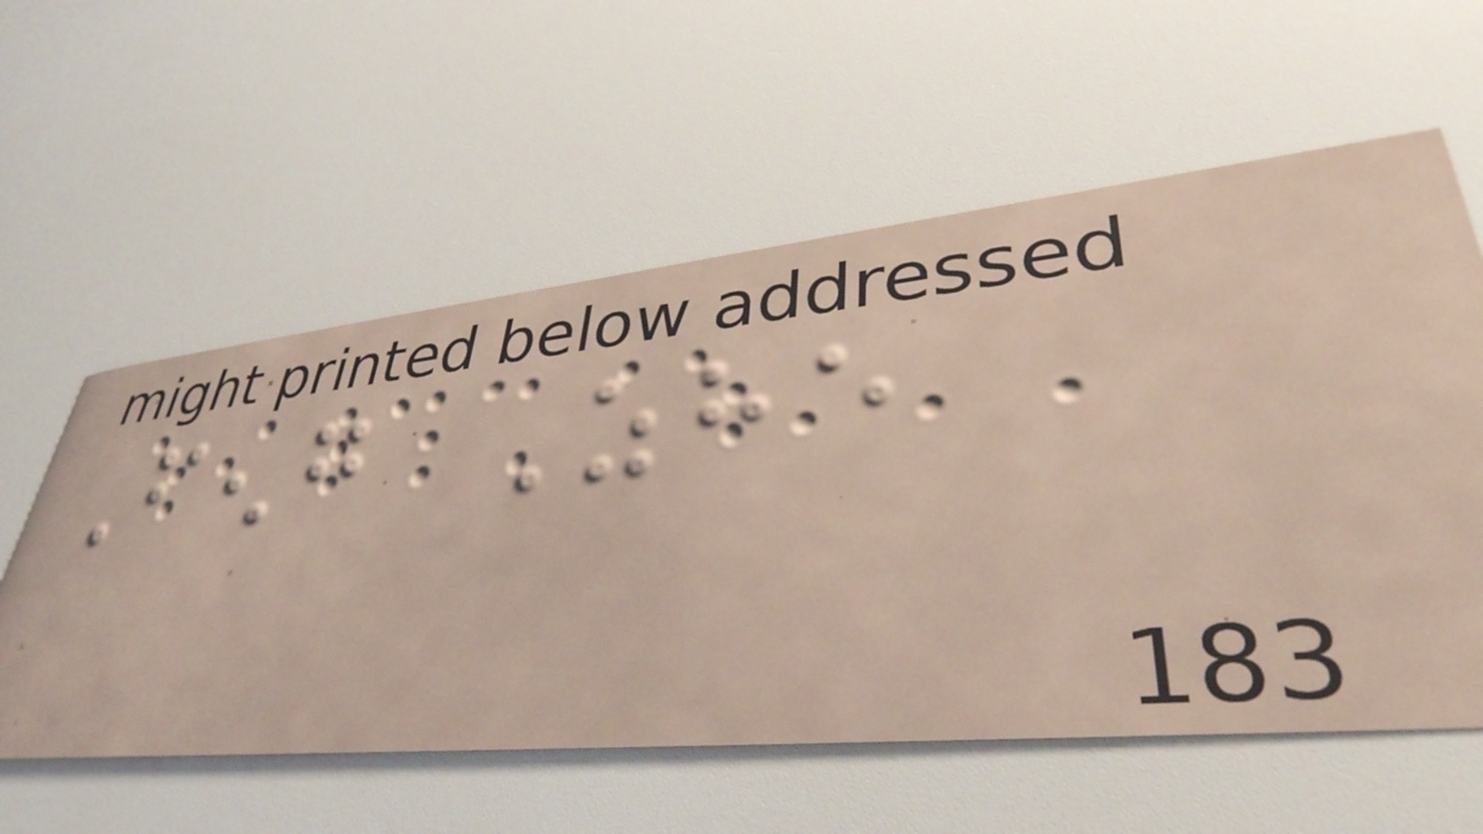Feng Zhe
